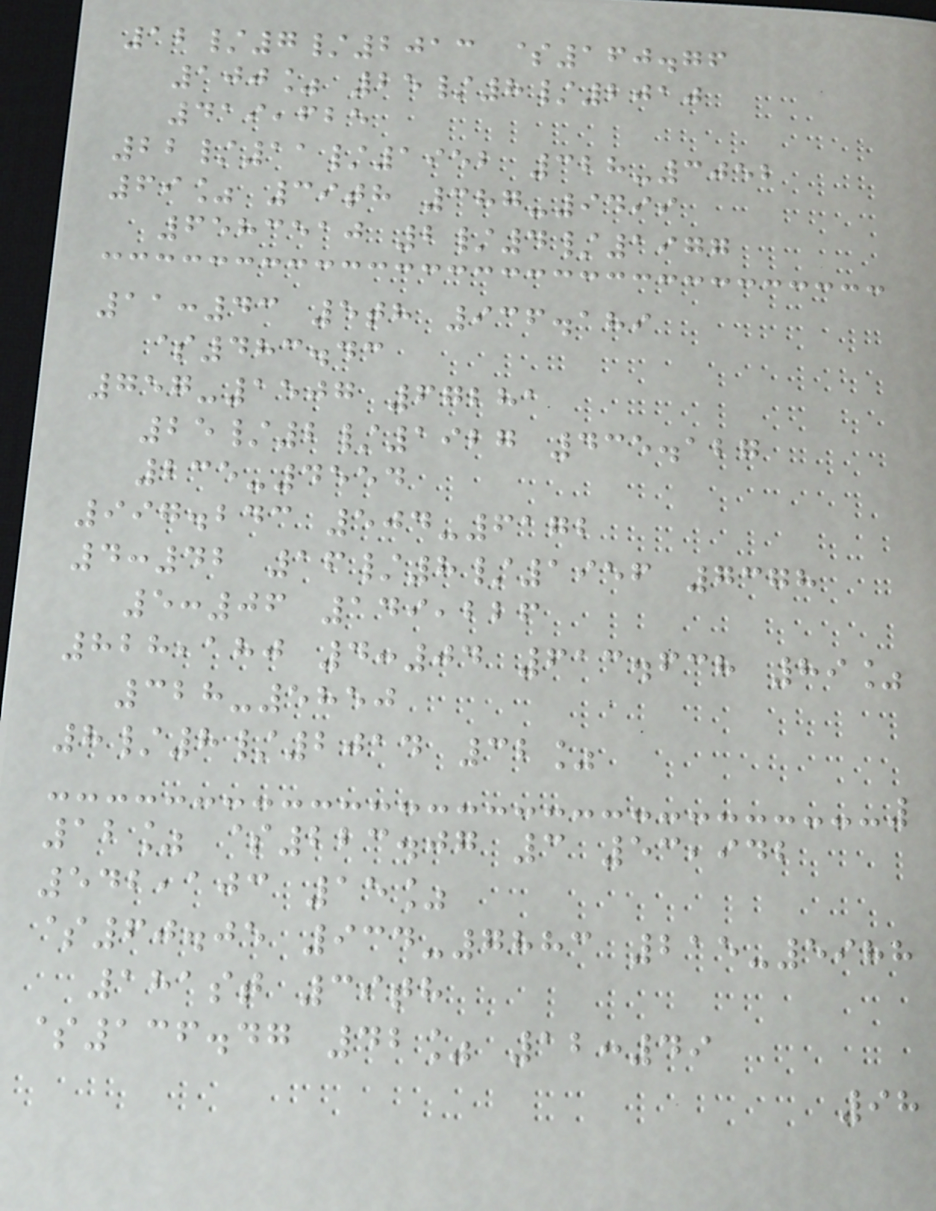12/7/2013 $160.76
100% 25/8/2010
419,625
22/11/1952 328-3052
69% 39th 387-9499
6583510 2/4/1977
11:43 5th 936.189
$483.43
757-1507 67281
25/2/1927 435.127
235-4554
997.243 504-6172
4:42 16/8/1956 7378
5:06 149,226
828,180 4:04 613.638 89%
328-5850
8/8/2014 32%
12% $223.07 3 53,942
542,103 15%
$60.05 934-7883 215-5988
181st 39th
$136.47 42% 12:49
98
